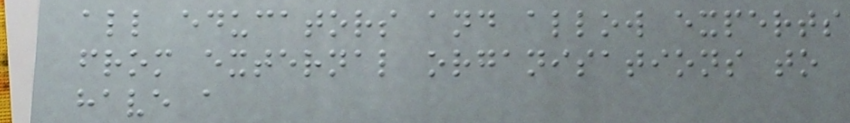all educators and allow experts
from external organisations to
have a
